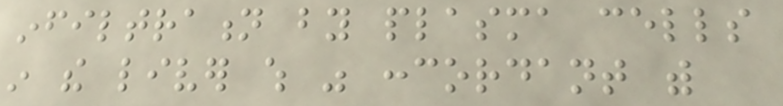infiltration by plasma cells
in the liver which was concordant with
